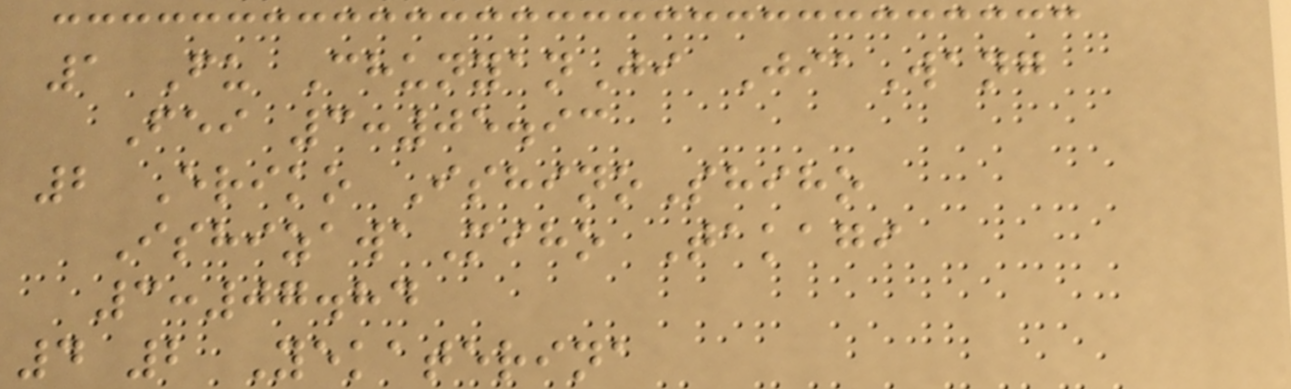1 Fu ChunyanJi JiaWang
Fei 3:05.93
2 Eriko IshinoShiho
IshizawaMiho Takagi
3:07.84
4 2 Yekaterina
